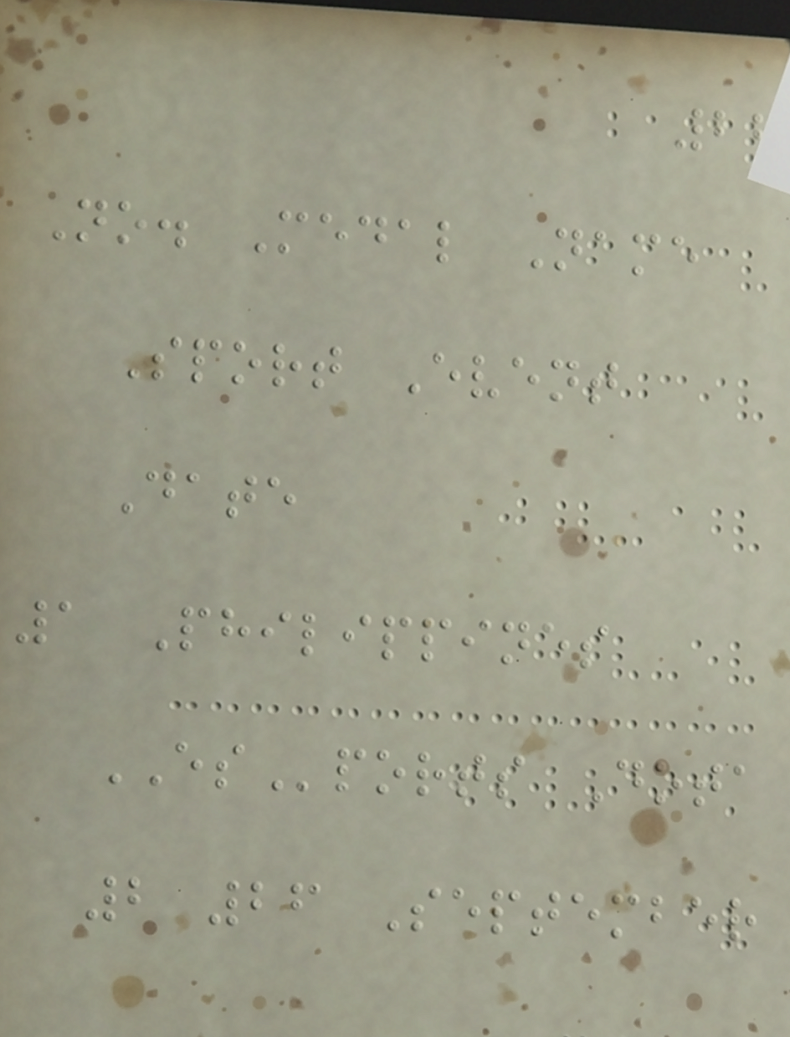22
No. Medal Name
Sport Event
Date
1 Philippines
ESports Dota
2 26 September
